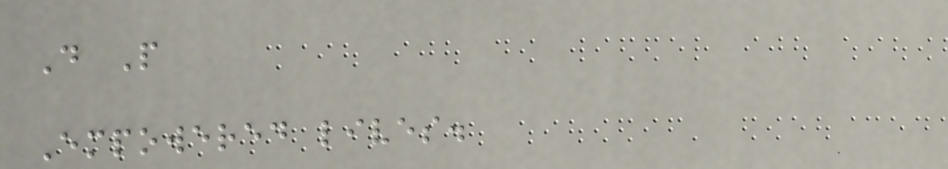D P
Empowered lives.
